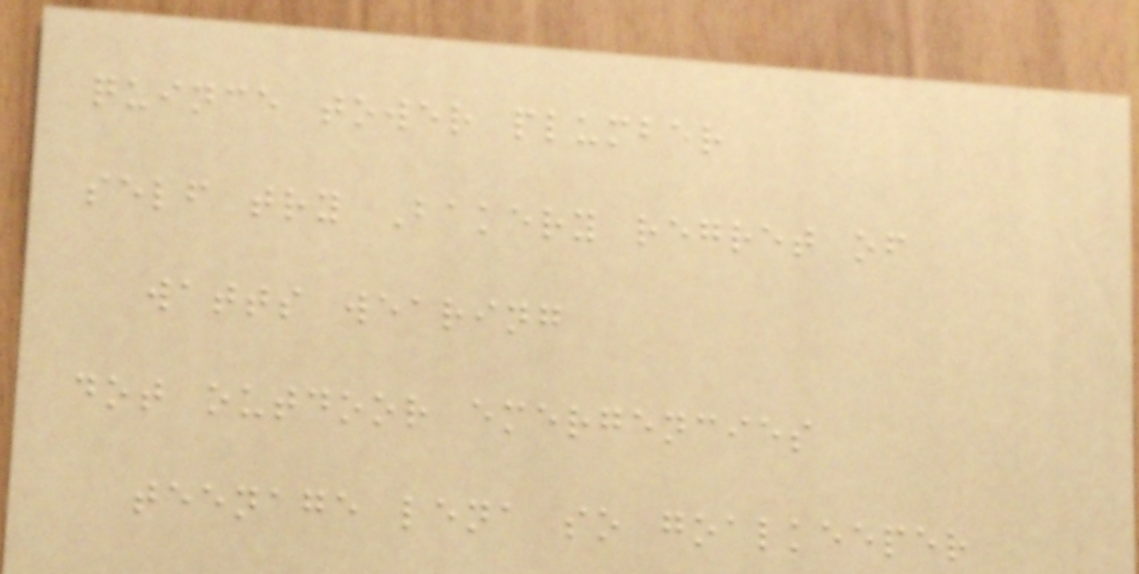quince tower plumber
self try Bakery regret of
watts wearing
dot outdoor emergencies
teenage lena so goalkeeper
